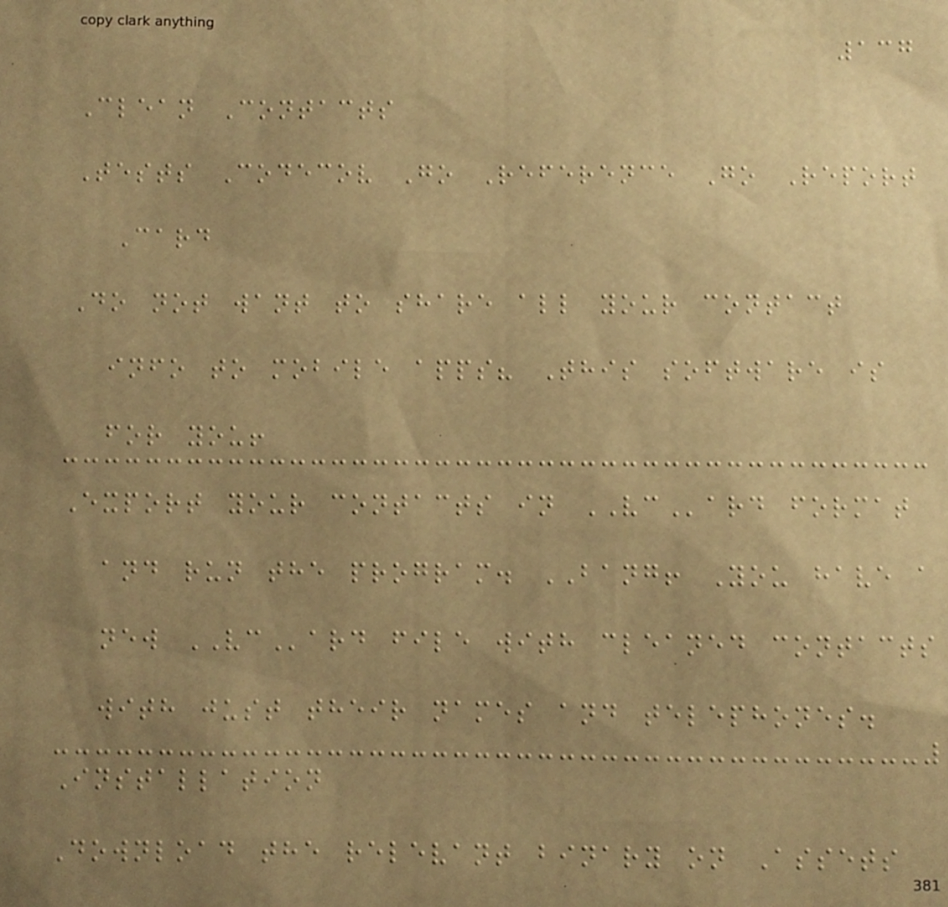137
Clean Contacts
Tests Codecov Go Reference Go Report
Card
Do not want to share all your contact
info to mobile apps? This software is
for you!
Export your contacts in VCard format
and run the program. BANG! You have a
new VCard file with cleaned contacts
with just their names and telephones.
Installation
Download the relevant binary on Assets
